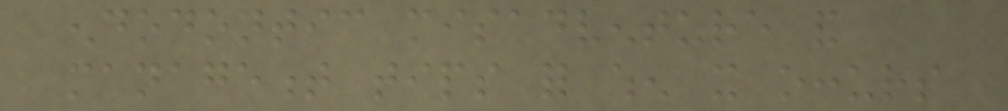endodontic misadventure and
management tips for when it occurs
